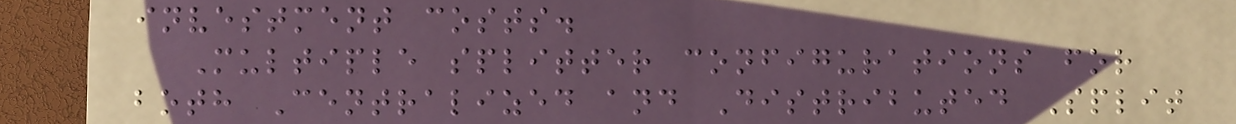investment costs.
Multiple splitter configurations for
both Centralized and Distributed Split
